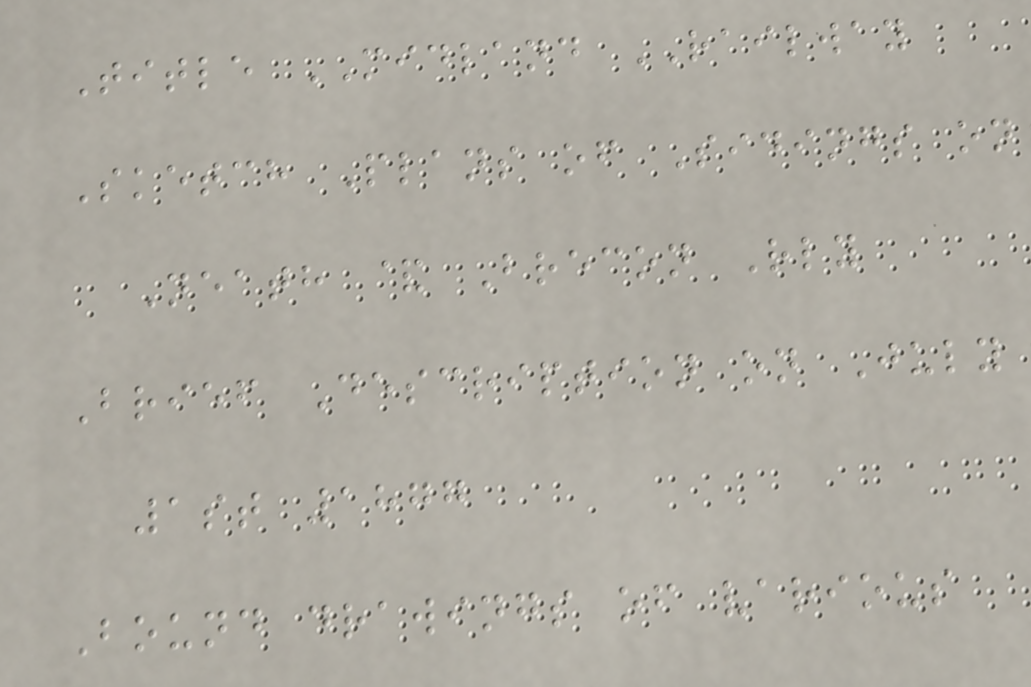Title MIDLAND RAILWAY
Sketch Plans of Sidings on
Neath & Brecon Rly
Brief Description on July
1st 1877
Bound drawings of various
